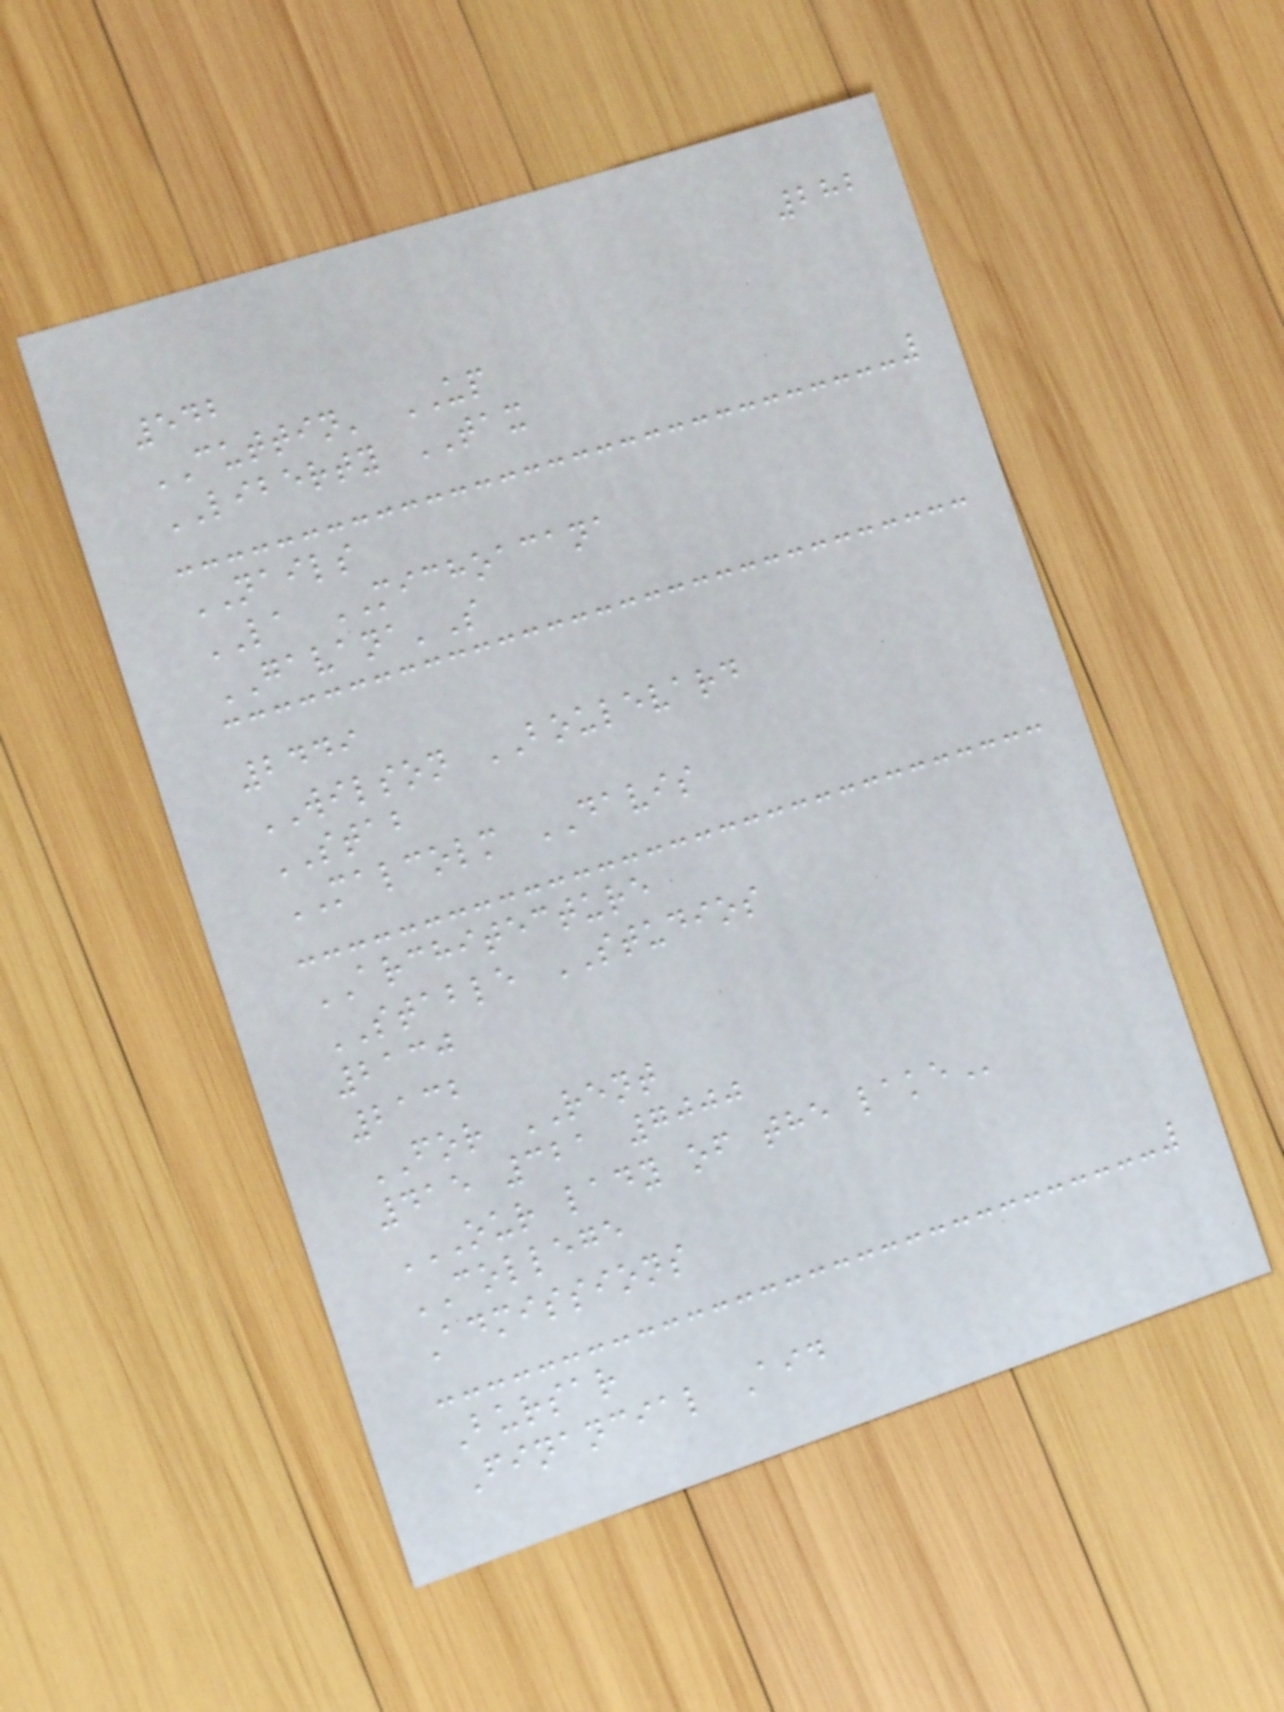282
542
CUTTIN' UP
LIBERTY TAX
NAILS
LA MICHOACANA
GAVANA'S
2449
WILSON BOULEVARD
STAB
MALCOLM DAVIS
ARCHITECTURE
STABLE STUDIOS
2130
2132
FOR RENT
415 321 7000
OUR LADY OF THE LAKE
COLLEGE
Admissions
Bursar
Financial Aid
